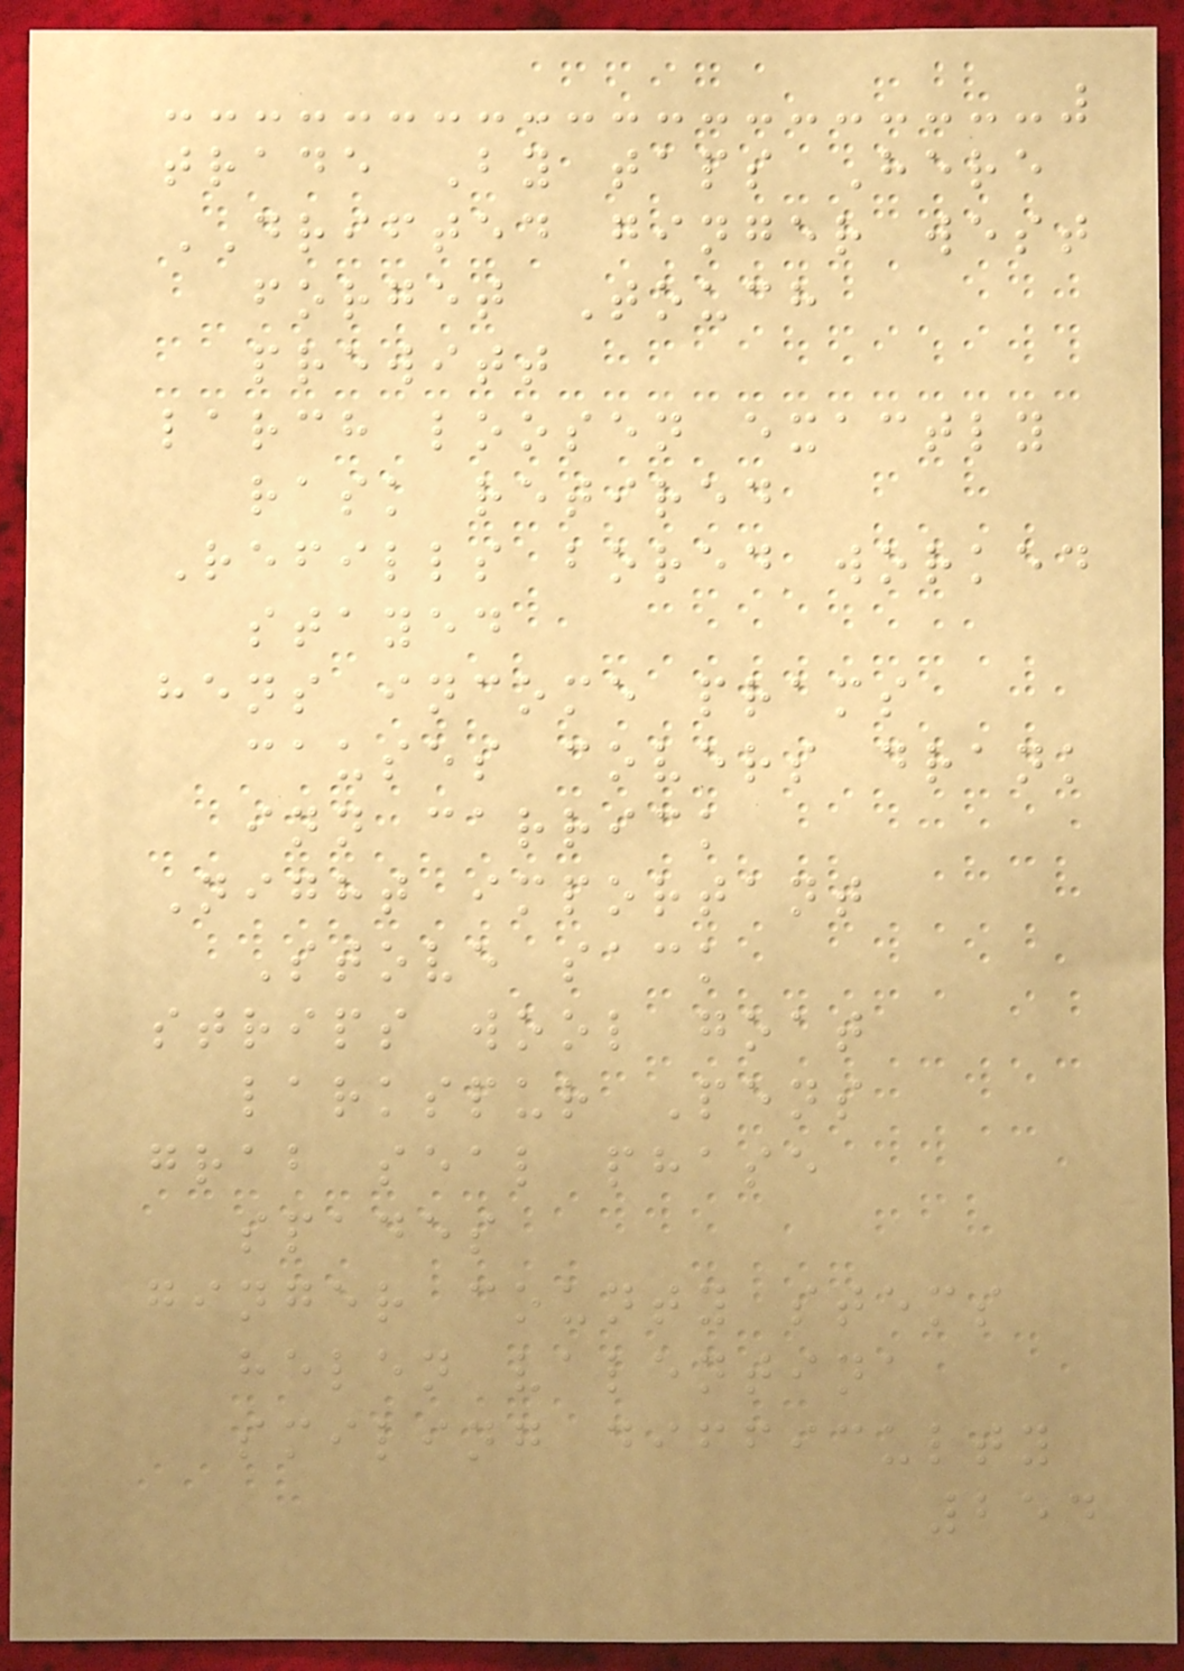trade By taps Here
DRIFTED ginger west
forget Touch
prewitt
larch loosen exactly
rask retired
Refills bored worked
stayed
hens income prams
causes covers drank
inn carrick
Night important
Stove sack
strips wool goat
larkspur Pens
grab seal phase
spades
ginger county stems
helen valentina
smiling difficulty
254
